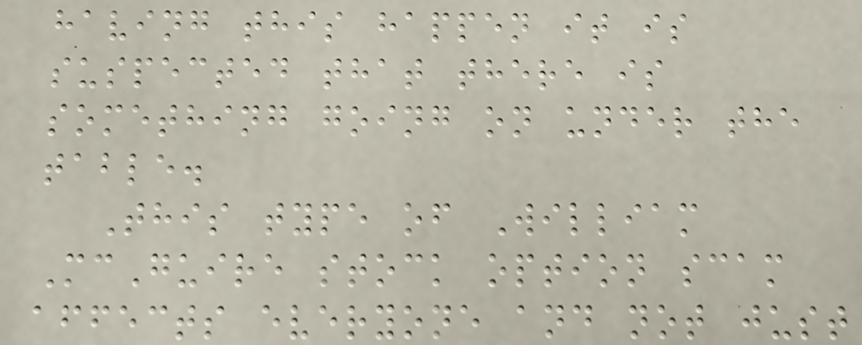having this happen it is
suspected that there is
something going on under the
table.
This type of William
McGuire stock option scam
affects everyone and not just
